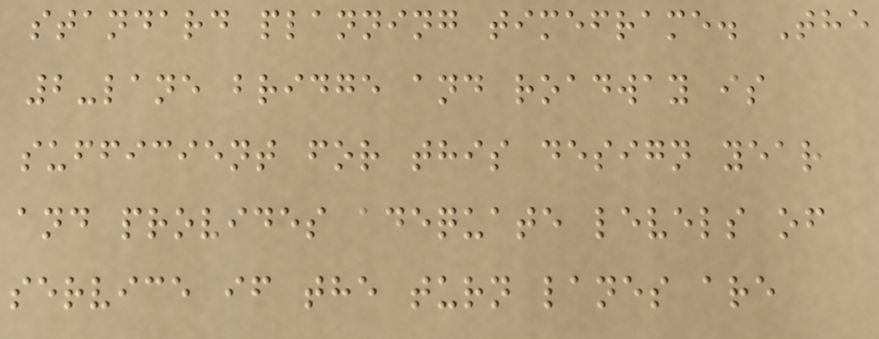standard planning timeframe. The
2-lane bridge and roadway is
sufficient for this design year
and provides adequate levels of
service if the turn lanes are
